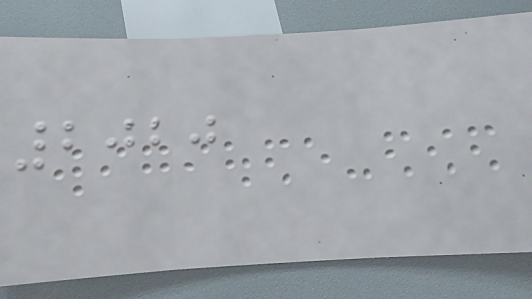2020
